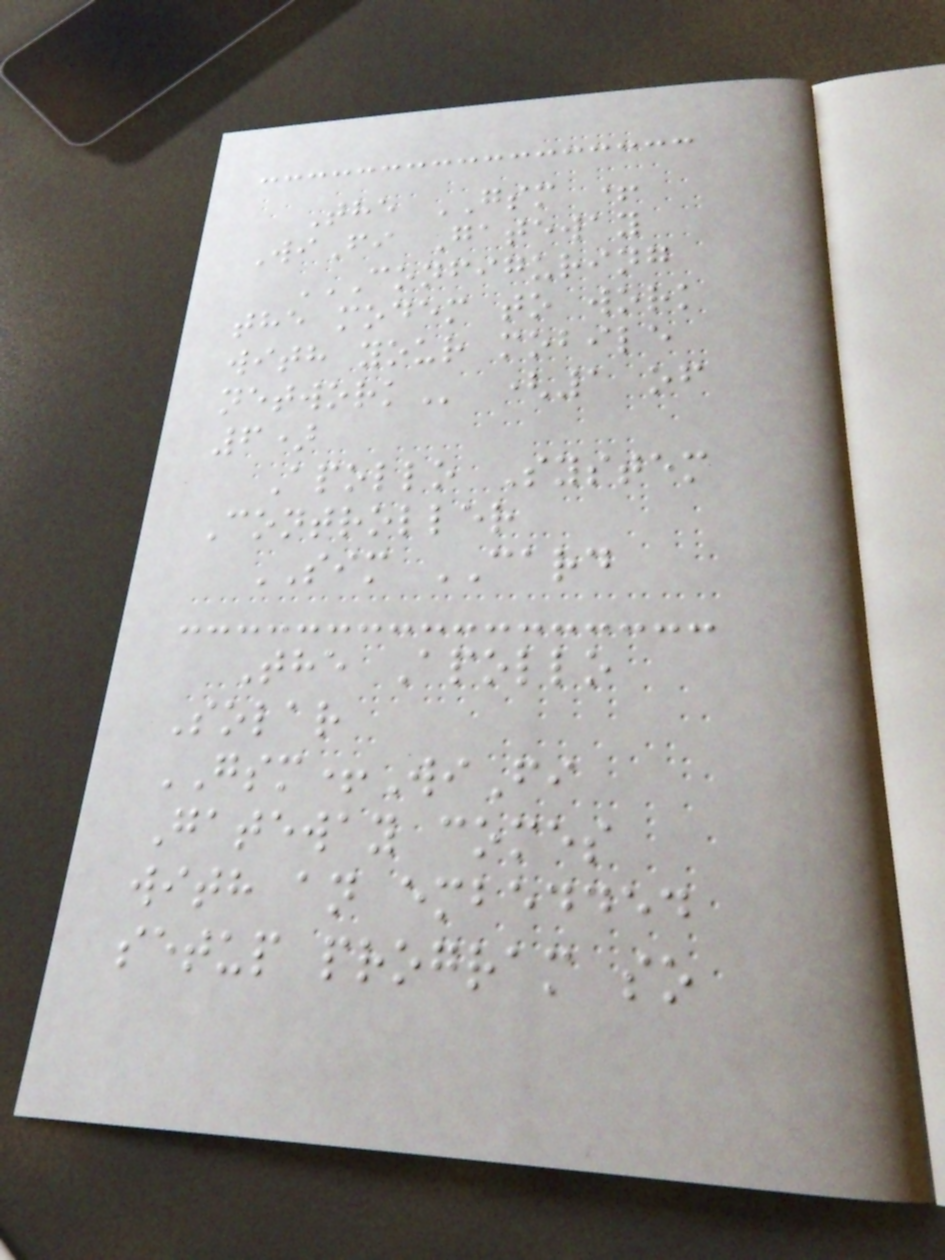The GSM +
WiFi Gateway
CONFIGURING
THE MODEM TO WORK
WITH YOUR MOBILE
NETWORK (1 of
6)
Apollo System
Controller
SIM CARD
The Apollo
Solar
GSM+WiFi
Gateway comes
with an embedded
setup program so
